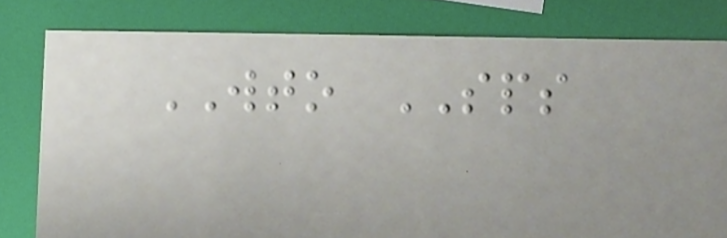WTO SPS
